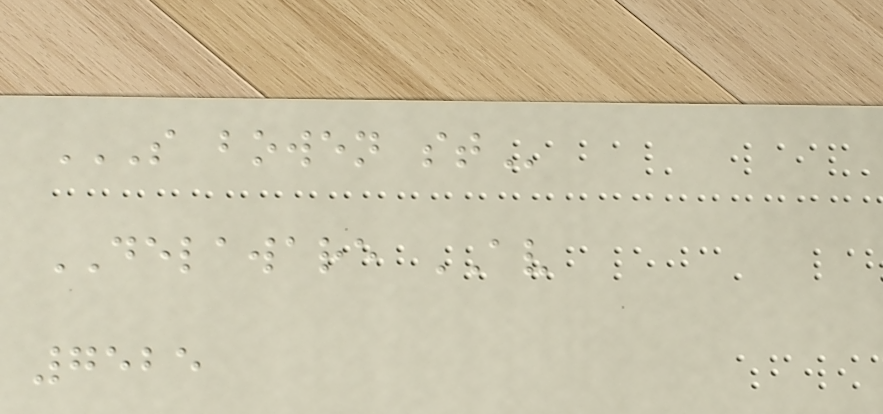S BOWEN ST
DELAWARE AV
7525
